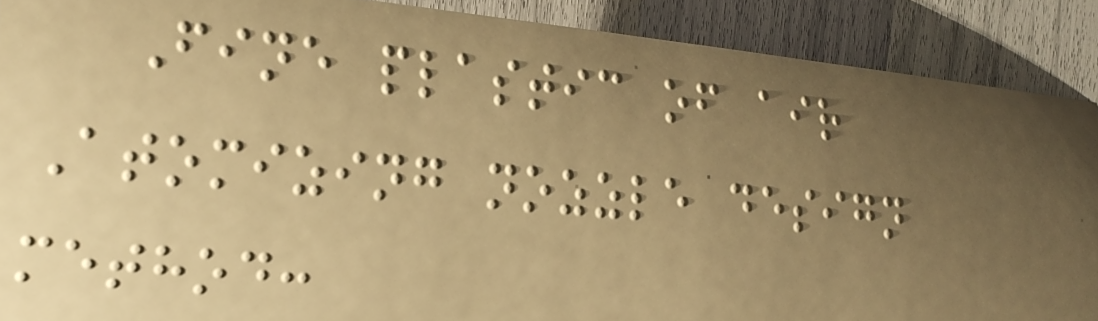Fine plastic of air
Atomizing nozzle design
method:
